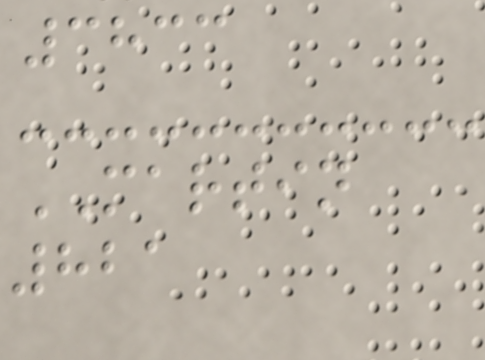3833
MARTIN
821
